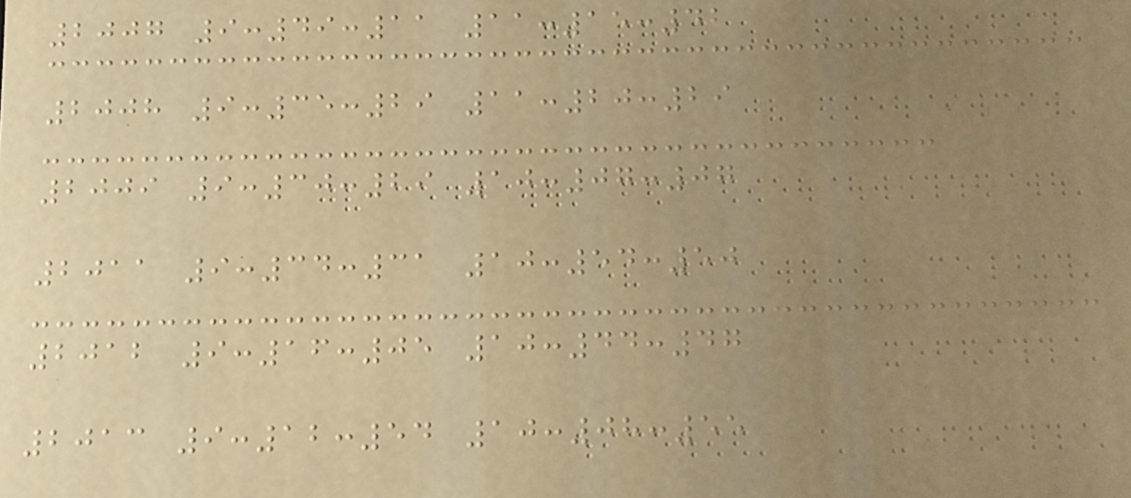2007 9:49:11 11:15:42
2008 9:35:29 11:20:29
2009 9:30:29 10:07:07
2011 9:34:31 10:54:50
2012 9:16:05 10:44:47
2013 9:12:54 10:08:55
